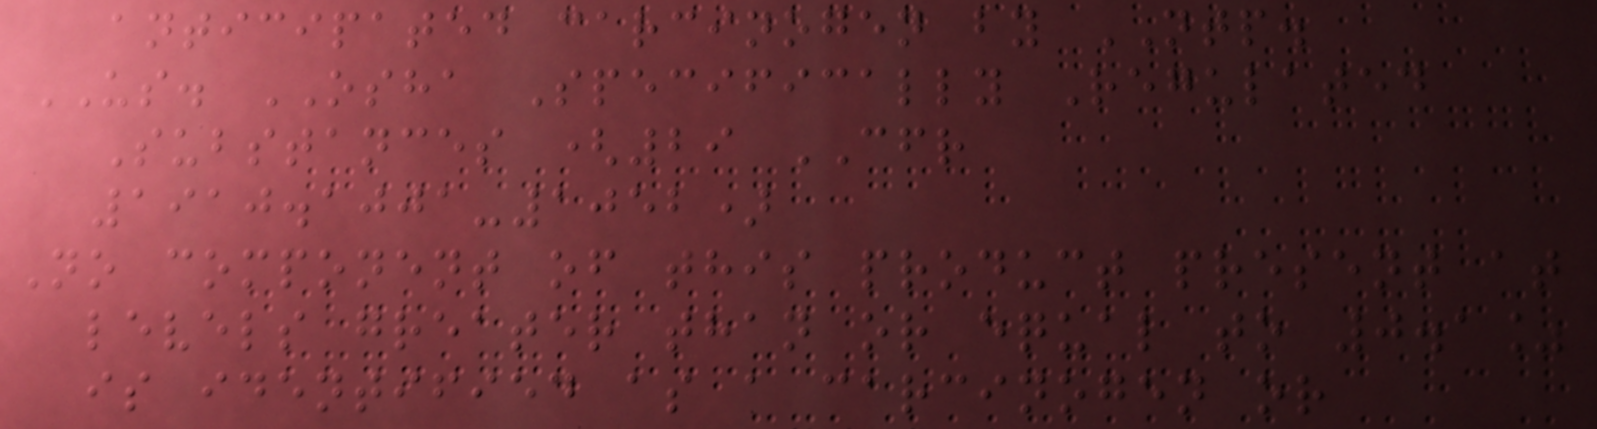anticipated carcinogen by NTP.
US. OSHA Specifically Regulated
Substances (29 CFR
1910.1001-1052)
No component of this product present at
levels greater than or equal to 0.1%
is identified as a carcinogen or
